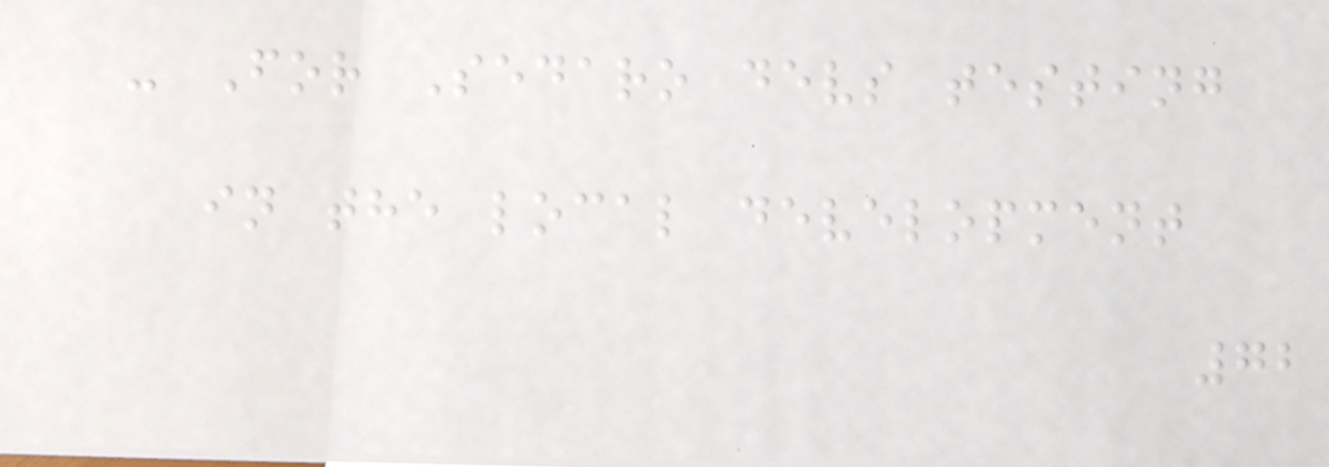- For Sedaro devs testing
in the local development
72
